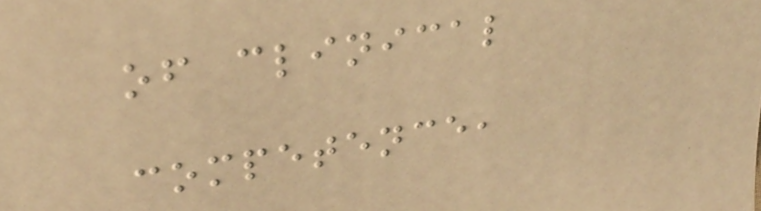of clinical
competence,
